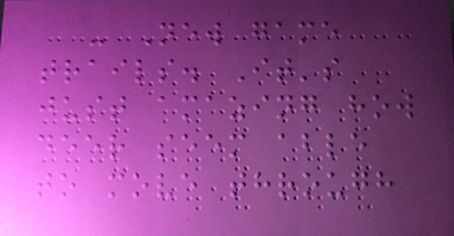- New game
trails. It's
just amazing how
deer seem able
to move through
